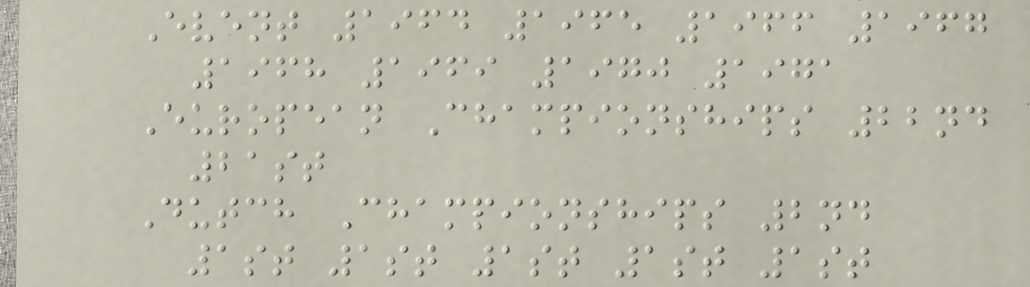Event 1964 1965 1966 1967
1968 1969 1970 1971
European Championships 22nd
21st
Dutch Championships 2nd
1st 1st 1st 1st 1st
